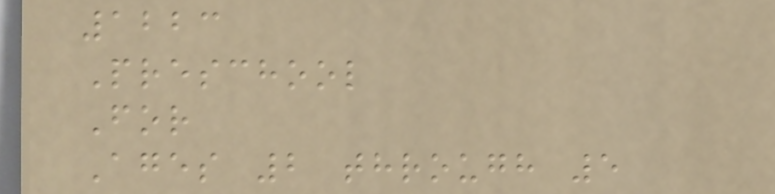1223
Preschool
For
Ages 2 through 5
